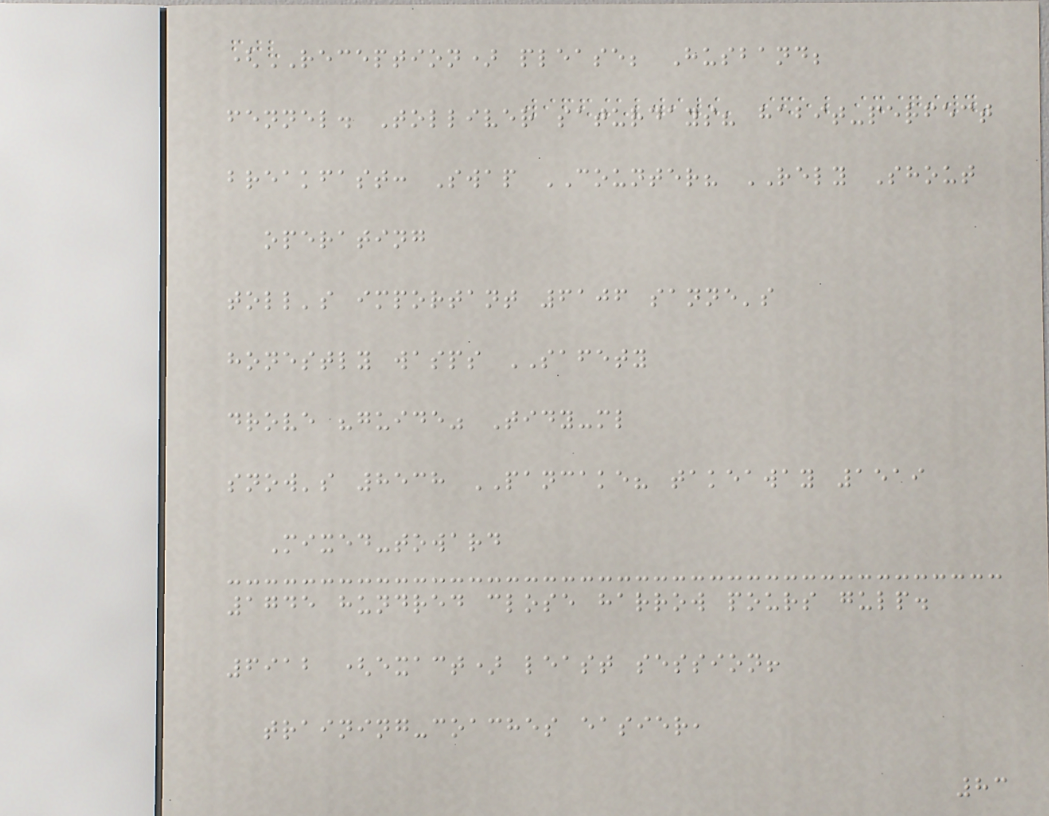(RECEPTION) please; Husband;
fennel. Tolliver saturdays? habit-perfect
breakfast: Swap COUNTER? RELY Shout
operating
toll's important 6106 sanne's
honestly wasps SAFETY
drove "guide" Tidy-ml
snow's 8538 PANCAKE? takeaway 1519
Mixed-toward
1745 hundred close harrow pours gulp.
6912 (exact) least session!
training-coaches easier,
83
